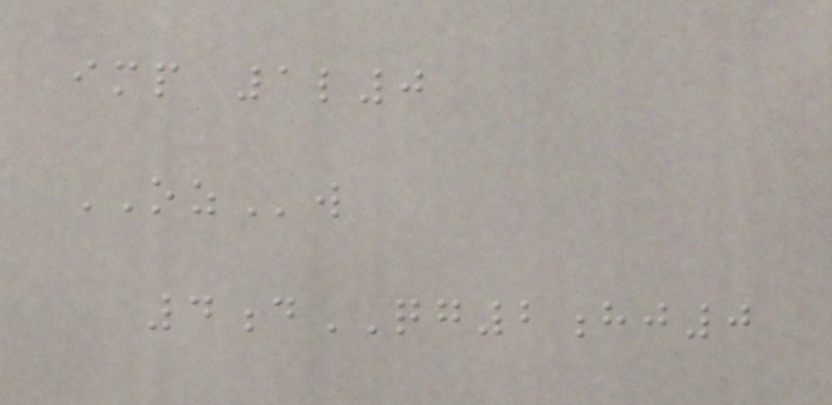imp 1l0
OZw
4dQG2hj0
